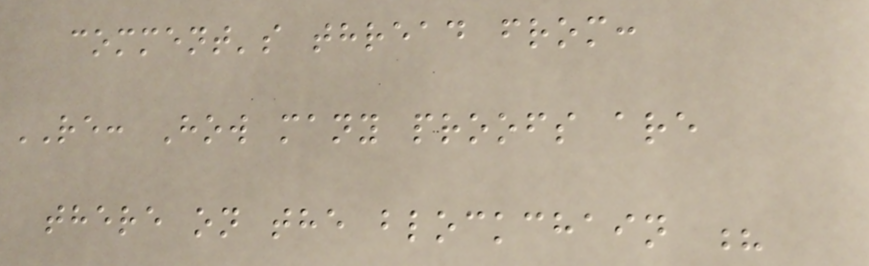comment's thread from:
RE: How many proofs are
there on the blockchain ?
